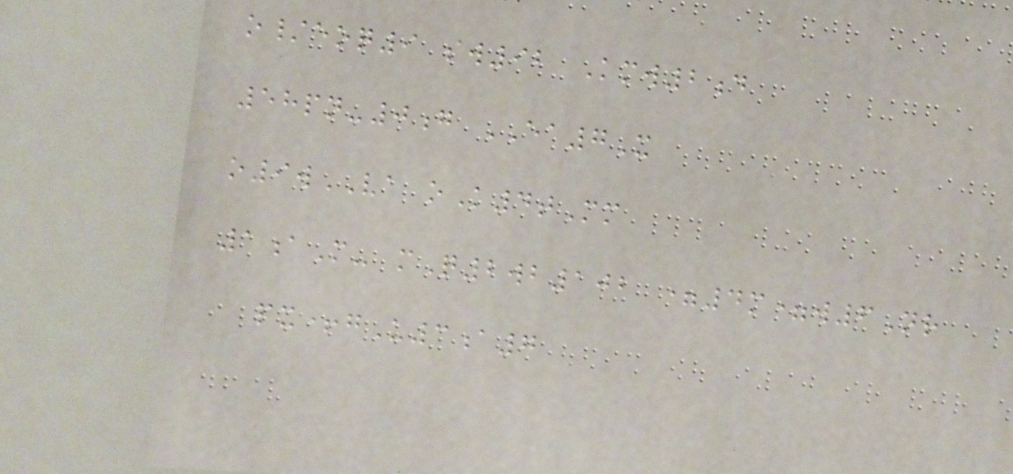o/eoq9 sw92 Kmw2d
58pn-0g EA7X
o9wVA oK4tMm
1aM- mQ2wb102 =4m=w6Nr
px+gU3a7
